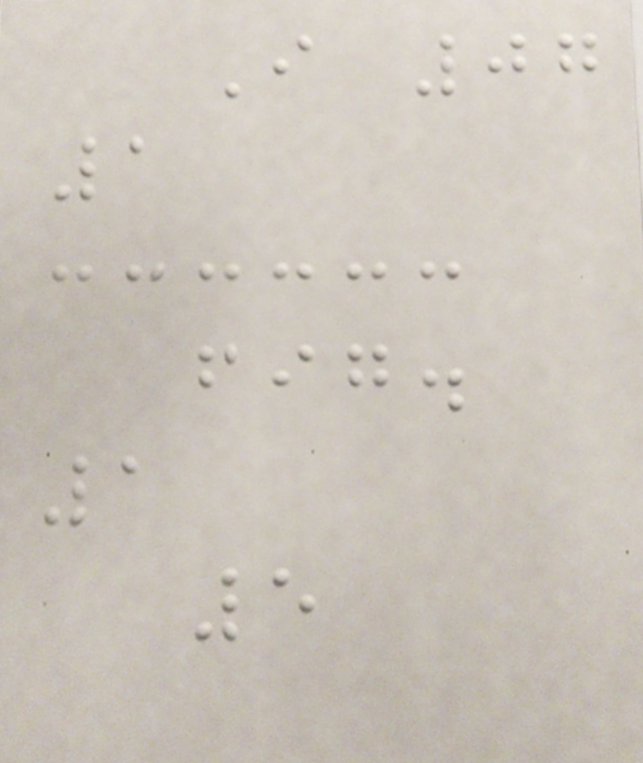I 07
1
fig.
1
5
